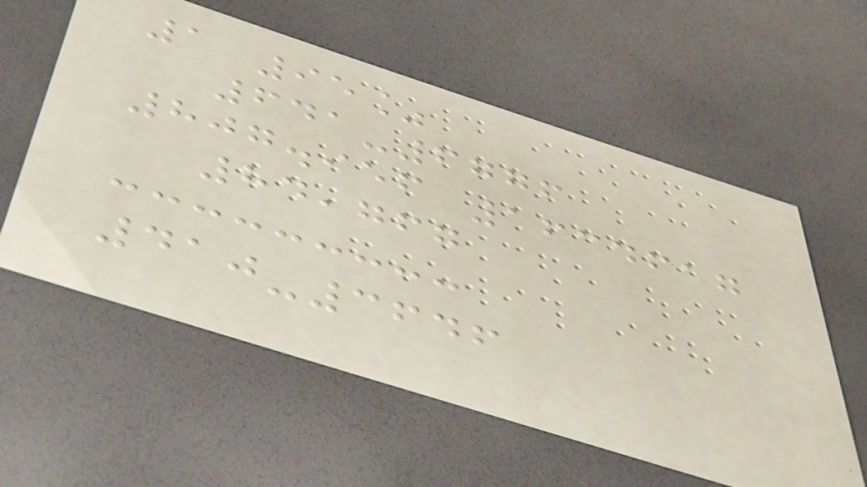1 95%
641-6776
807.956 1634617
84,767
410-3646
